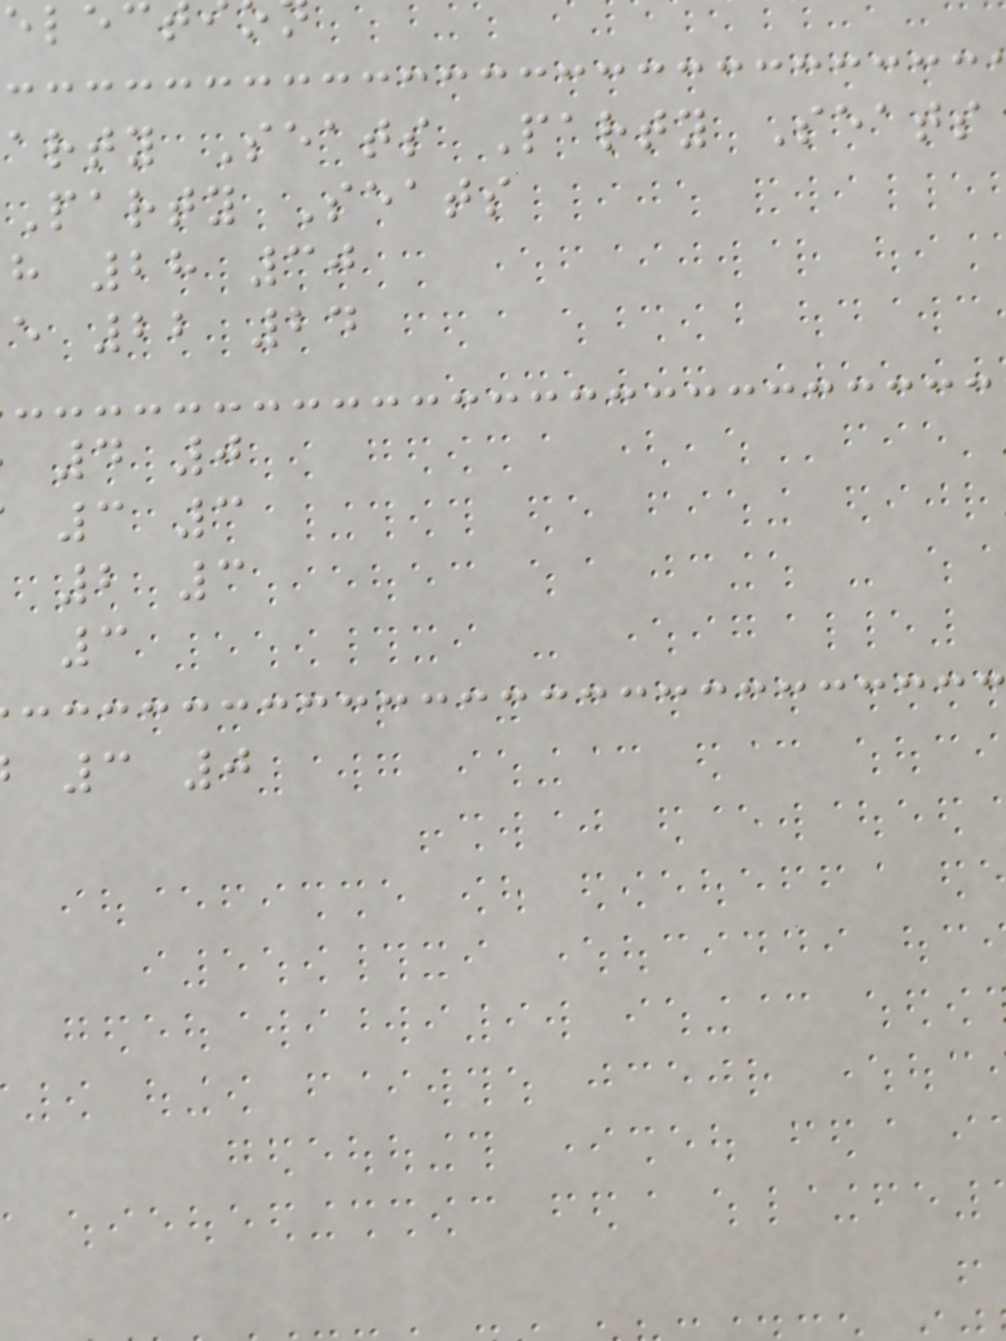elec
arty Seats Party Seats
Party Seats
h 28 30
e 22 24
4 0
3 3
2 3
3 0
